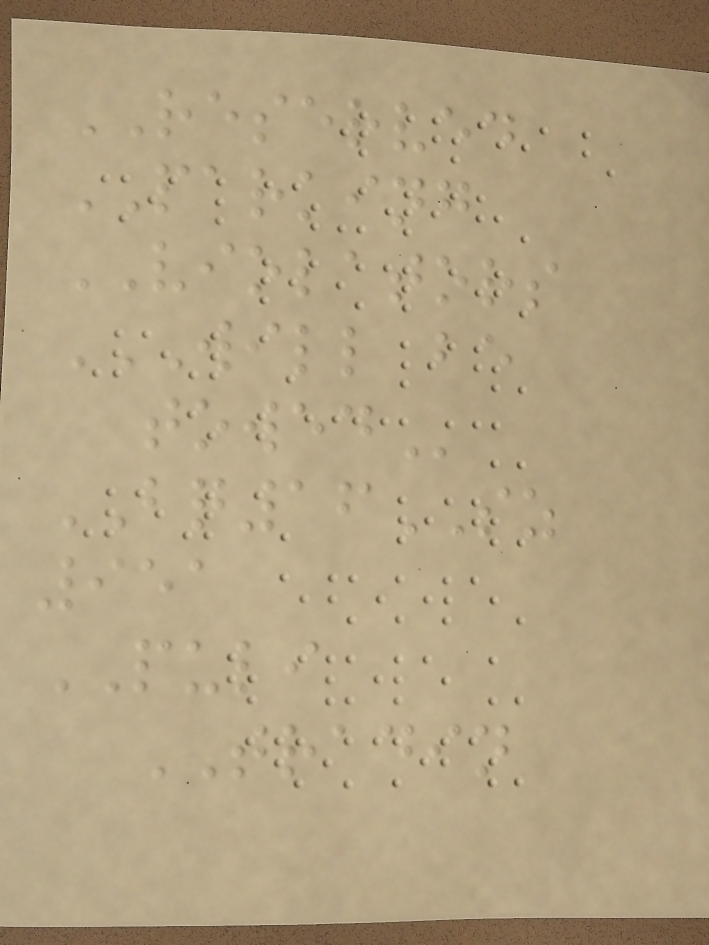RESERVED
PARKING
VIOLATORS
WILL BE
TOWED
BQ16SZ
951
PULI
TRADIN
